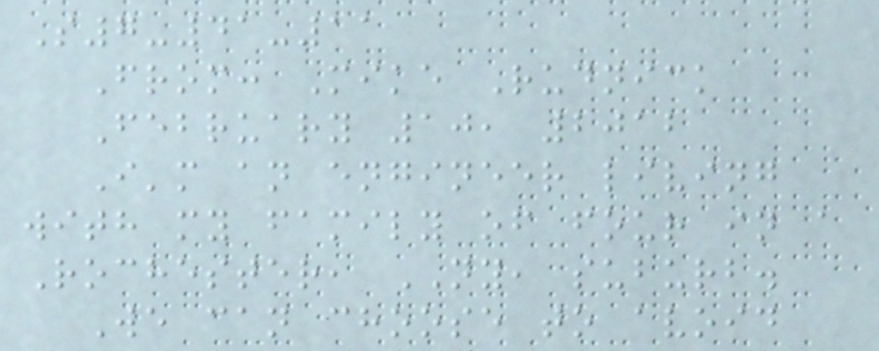S7-41-11
From: Mike Rudnick
February 10, 2012
I'm an engineer living
with my family of four in a
Rochester, NY, suburb.
We can choose to avoid
